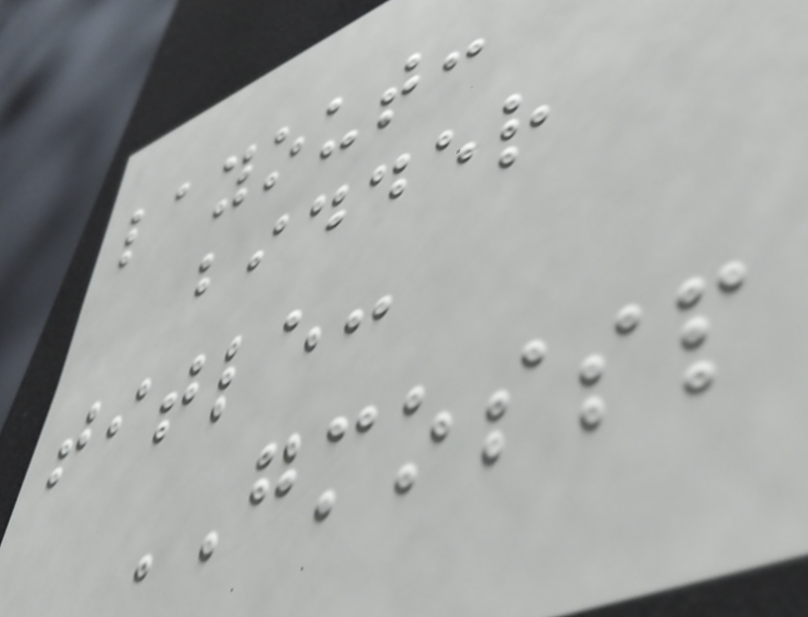layout:
bidder
title:
GMOSSP
